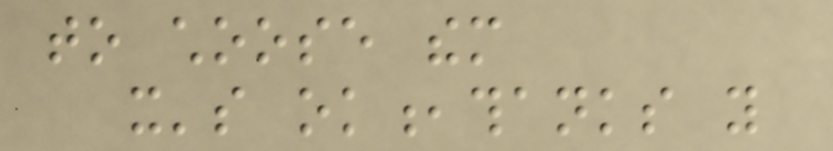to choose them
it's ok,thanks you
